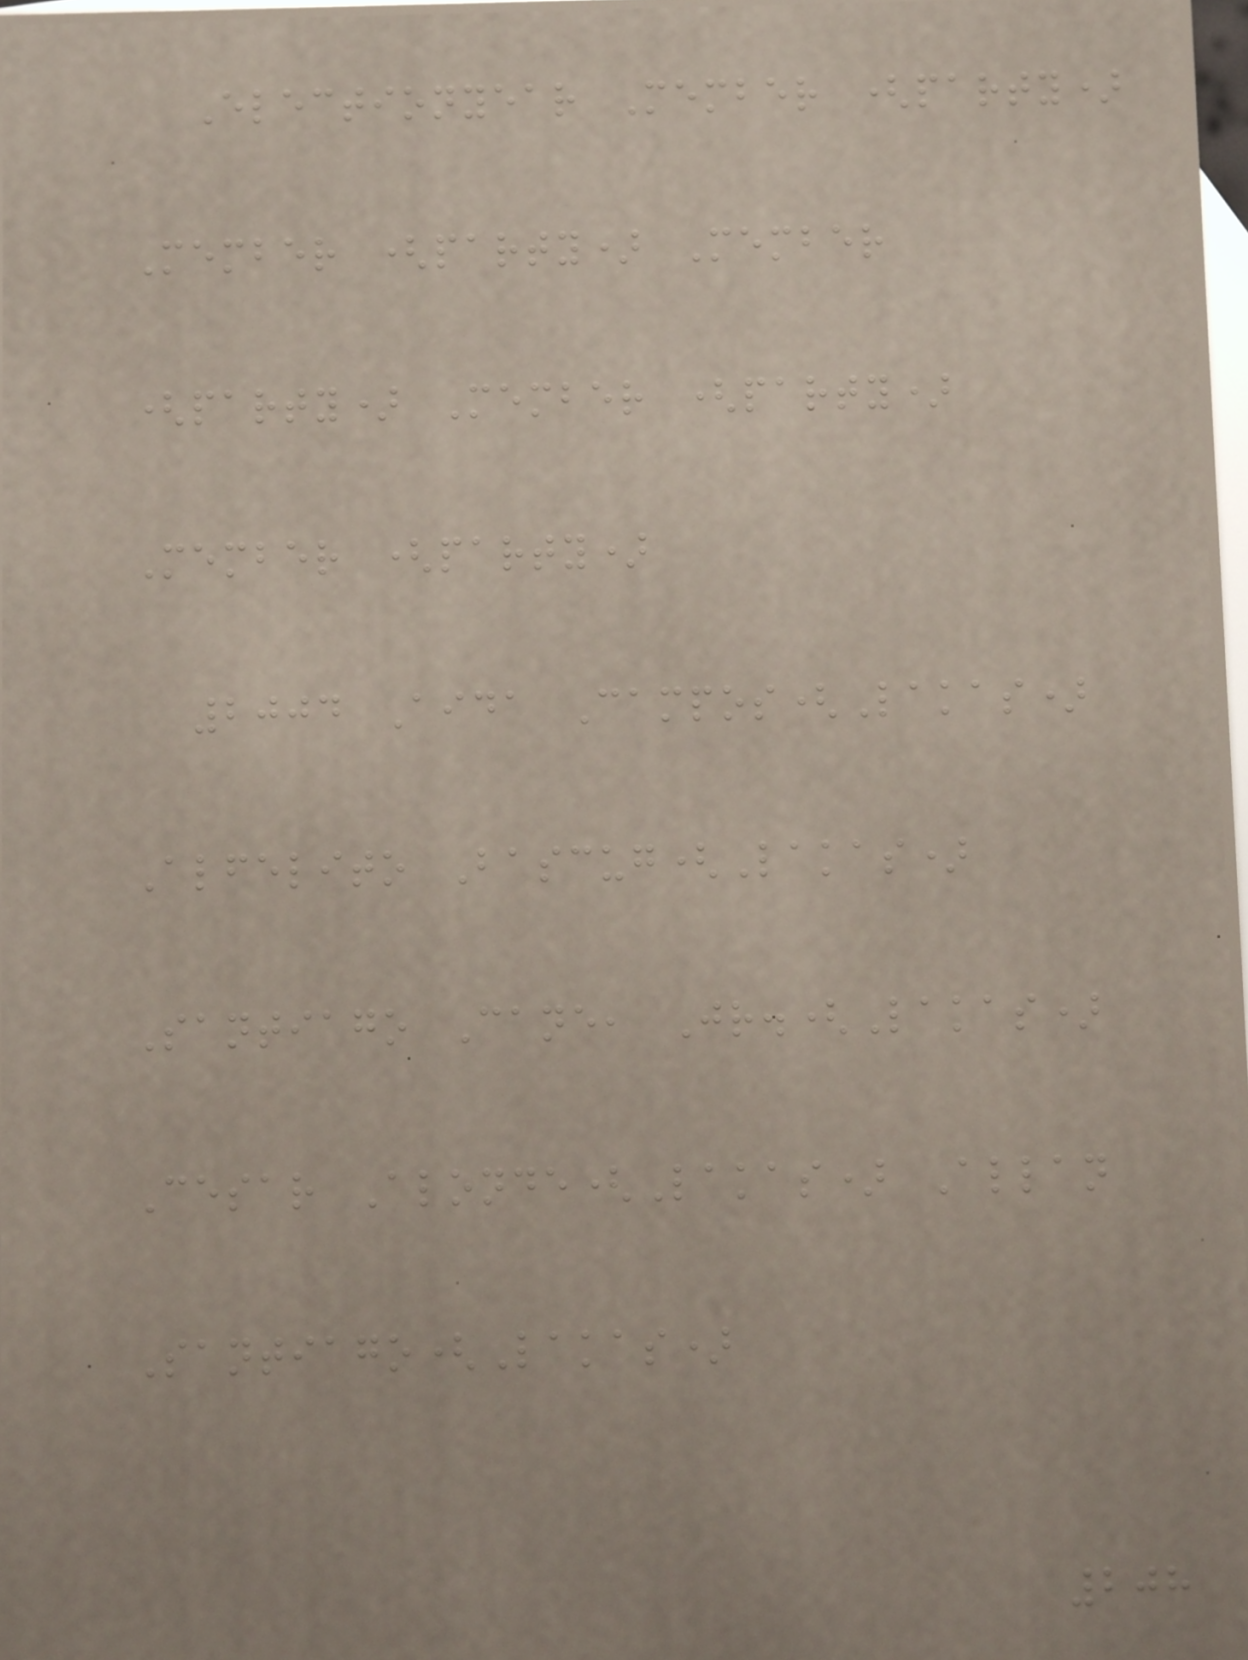Electionyear Member (party)
Member (party) Member
(party) Member (party)
Member (party)
2004 Aida Campos(Lakas)
Alfelito Bascug(Lakas)
Santiago Cane, Jr.(Lakas)
Cesar Alonde(Lakas) Allan
Santiago(Lakas)
208
